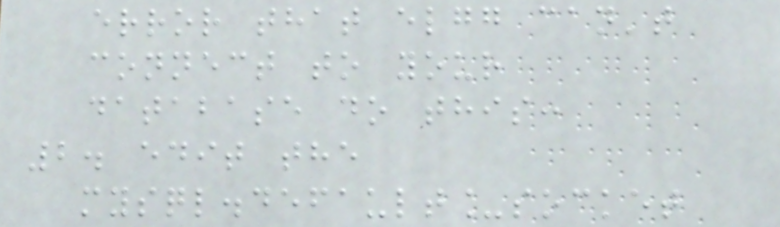error that elgg can't
connect to your
database do this:
2. edit the
mysql.default_socket
